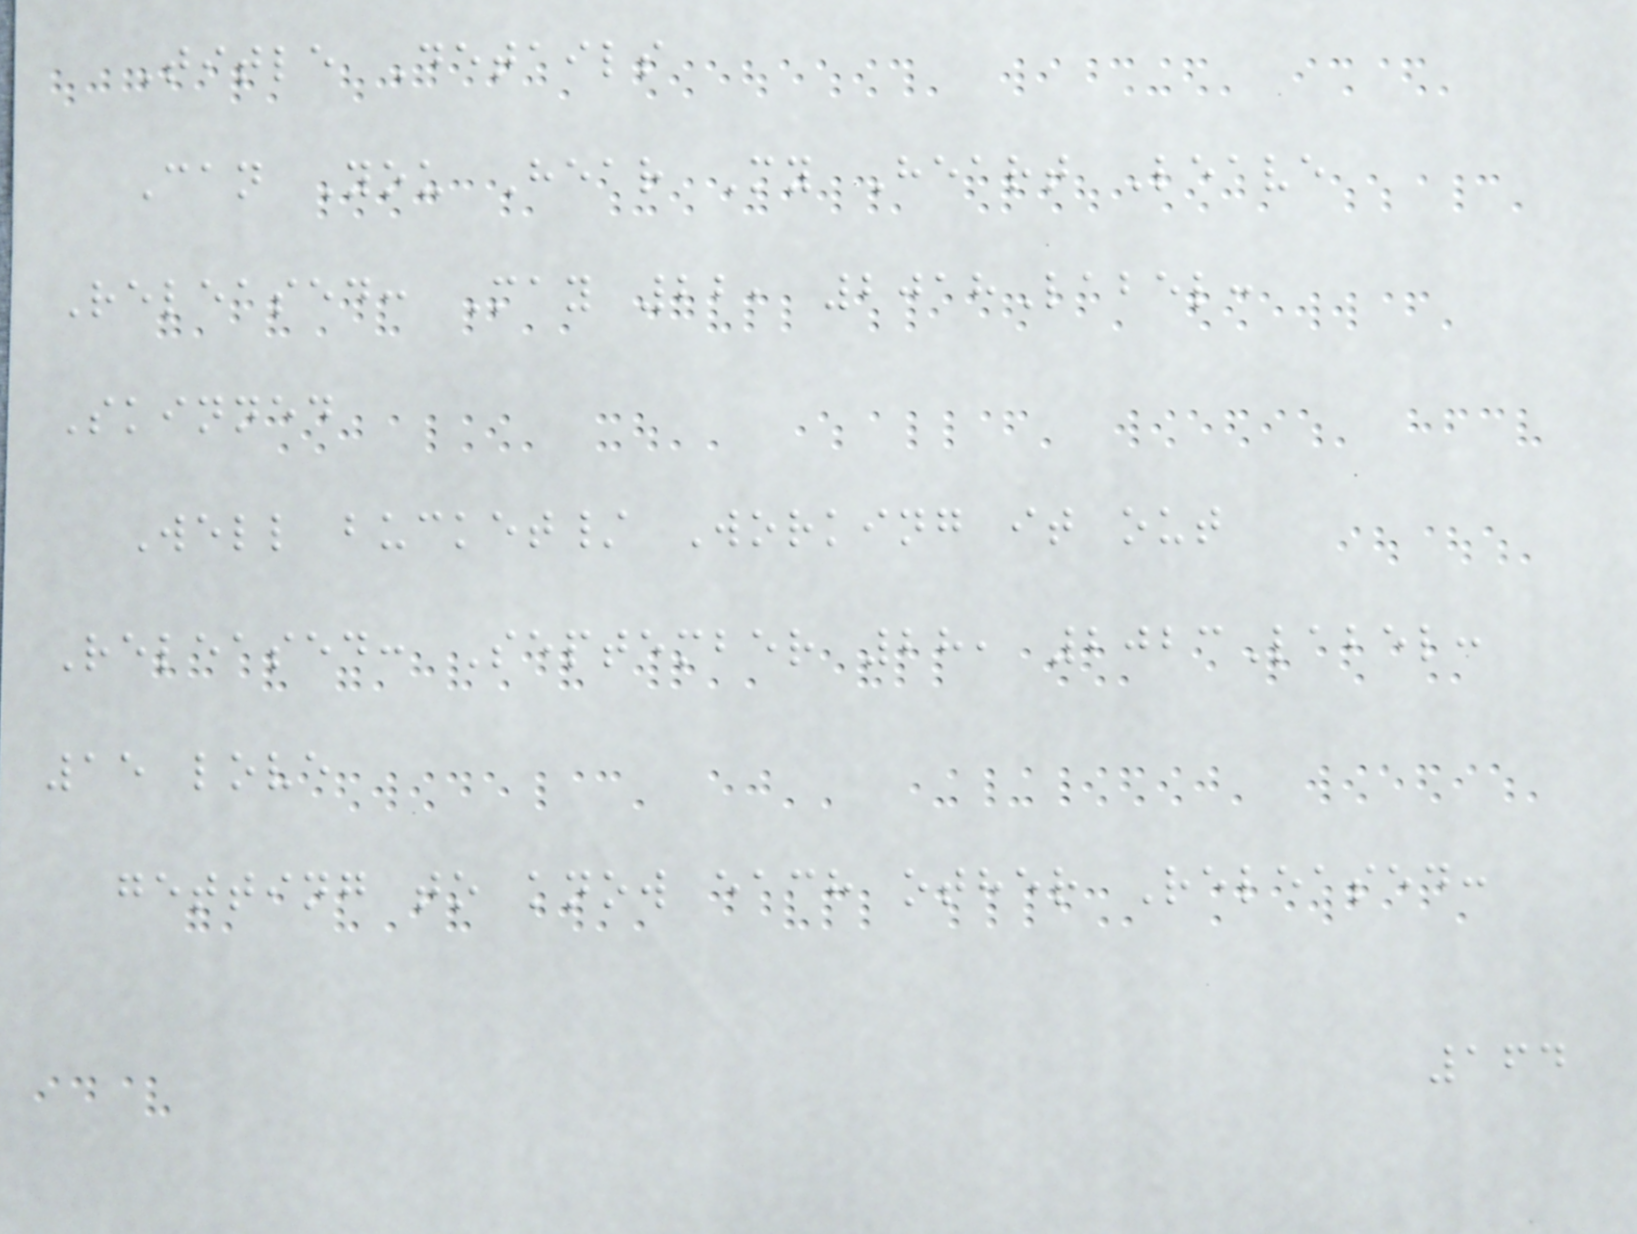Title Details
Can You Hear My Heart Leave
Released: May 22, 2018Label:
Skinned
Well bucket/ Working it out
Released: September 28, 2023Label:
15 love
getting to know each other Released:
164
